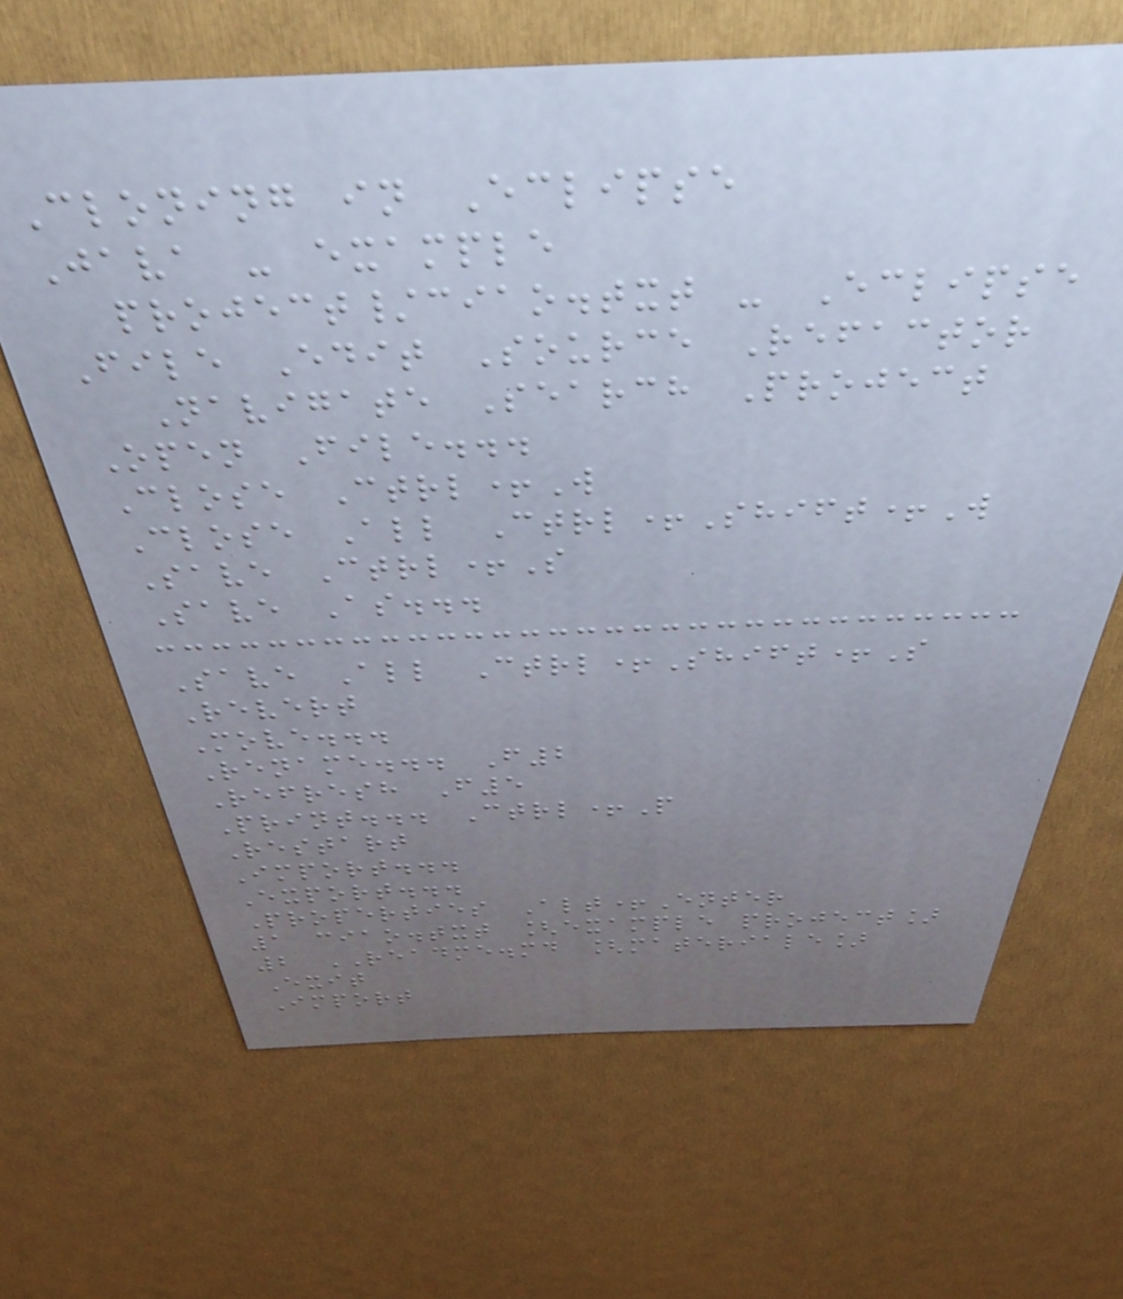Cloning in Eclipse
Java - example
project/ciao.txt - Eclipse
File Edit Source Refactor
Navigate Search Project
Open File...
Close Ctrl+W
Close All Ctrl+Shift+W
Save Ctrl+S
Save As...
Save All Ctrl+Shift+S
Revert
Move...
Rename... F2
Refresh F5
Print... Ctrl+P
Restart
Import...
Export...
Properties Alt+Enter
1 ciao.txt [example project]
2 README.md [materiale]
Exit
Import
